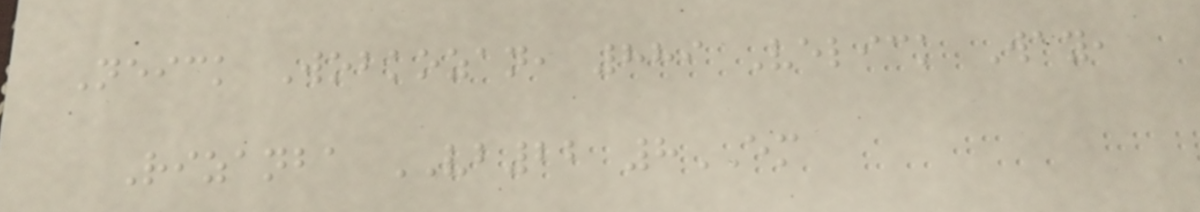Neick Wobkozan, 889 Velick Way,
Rizanba VB22 8EM
